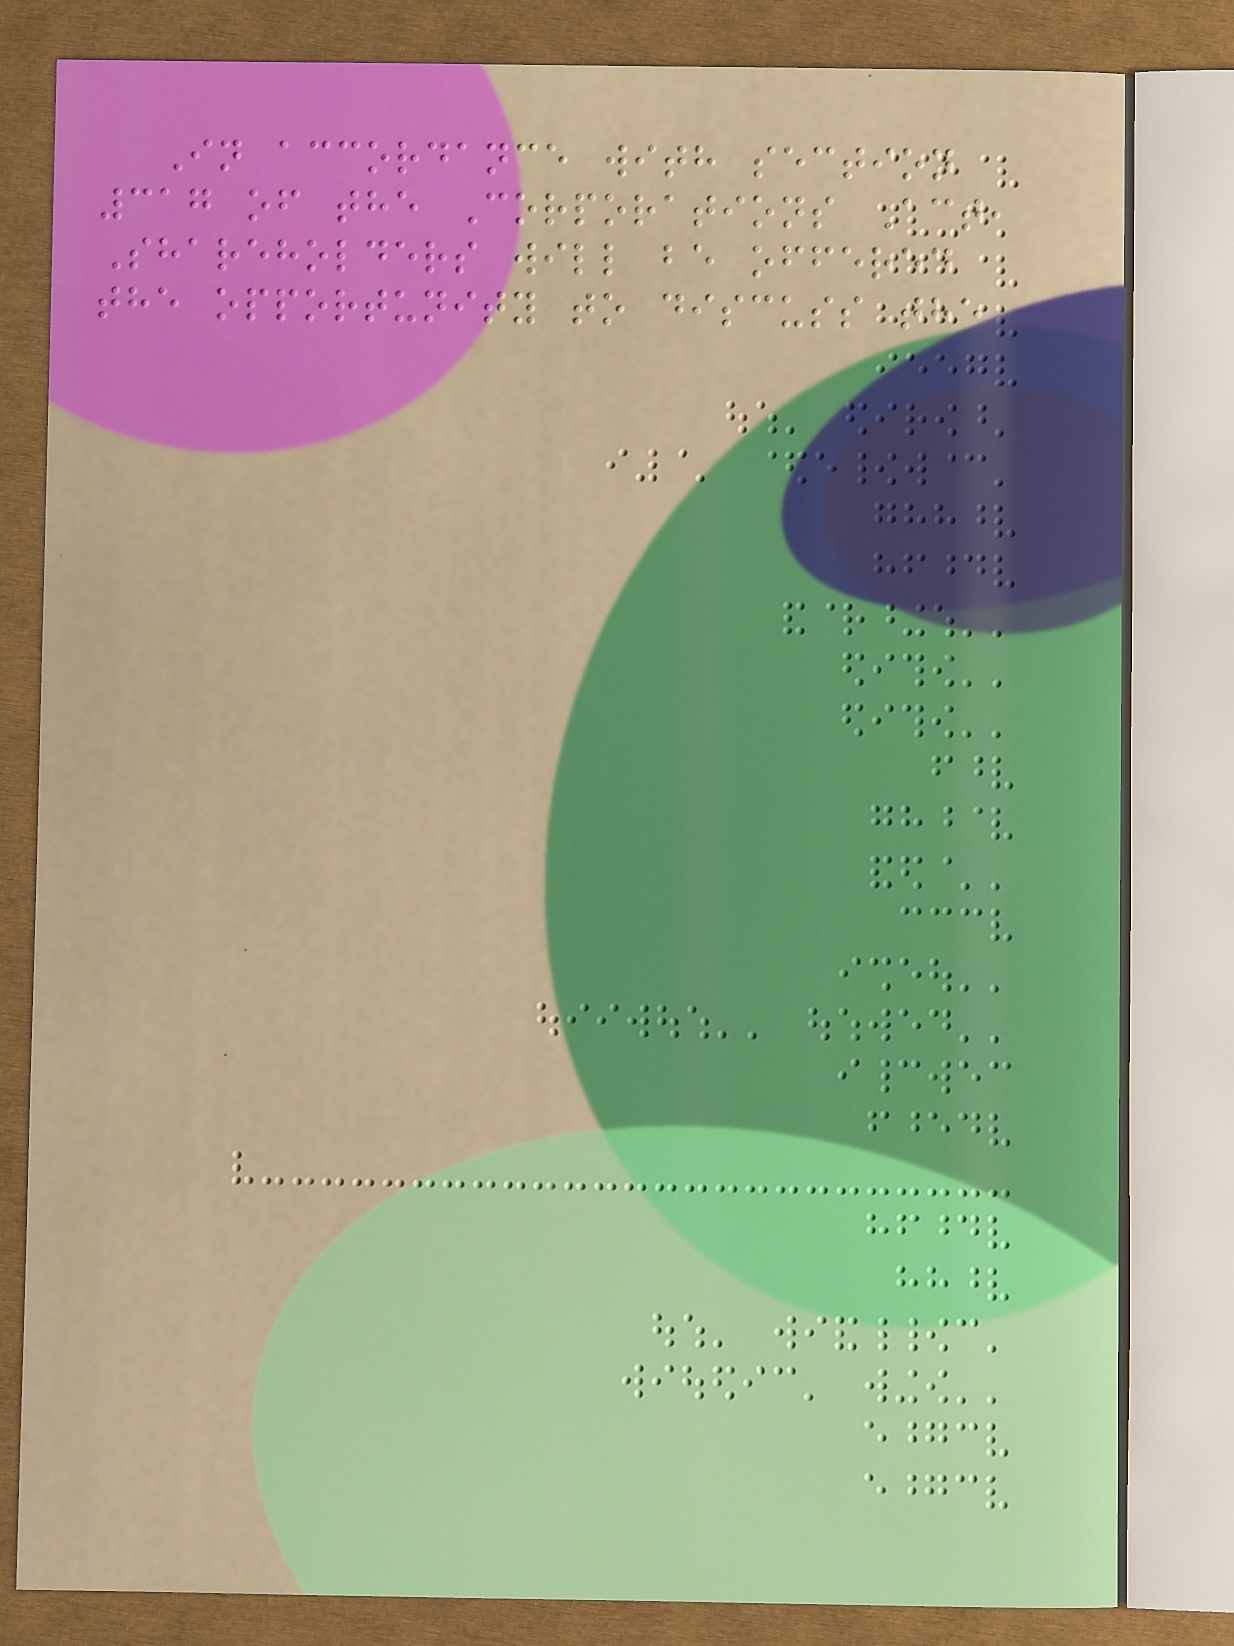In accordance with section
317 of the Corporations Act,
Shareholders will be offered
the opportunity to discuss the
